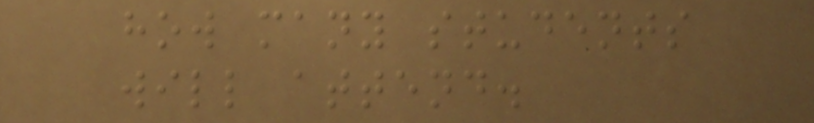how many students
will attend.
